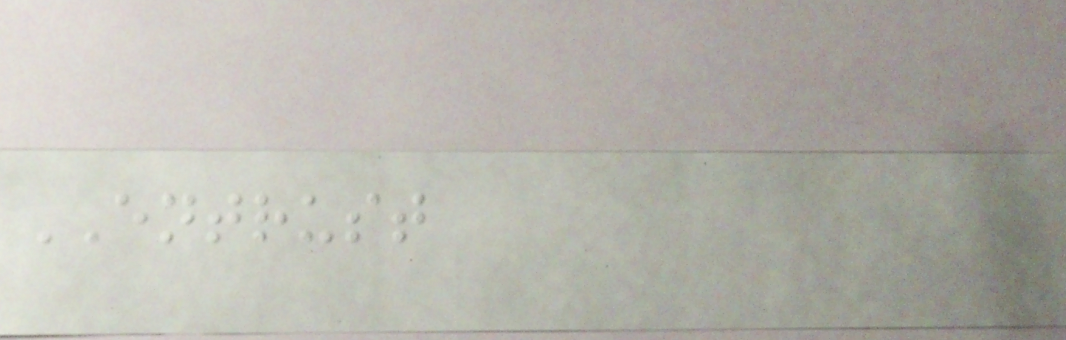ENTRUST
